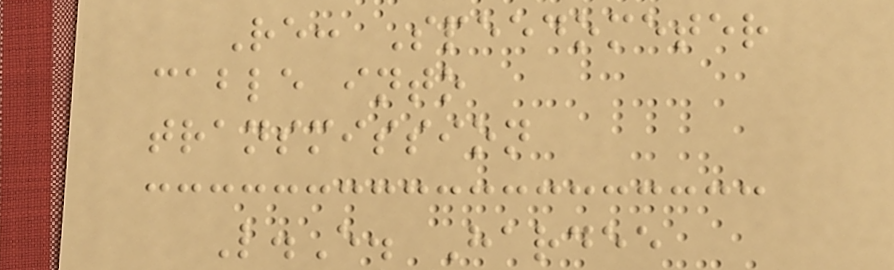Re: Speedometer
cable into
transmission
L.E. Hardee
